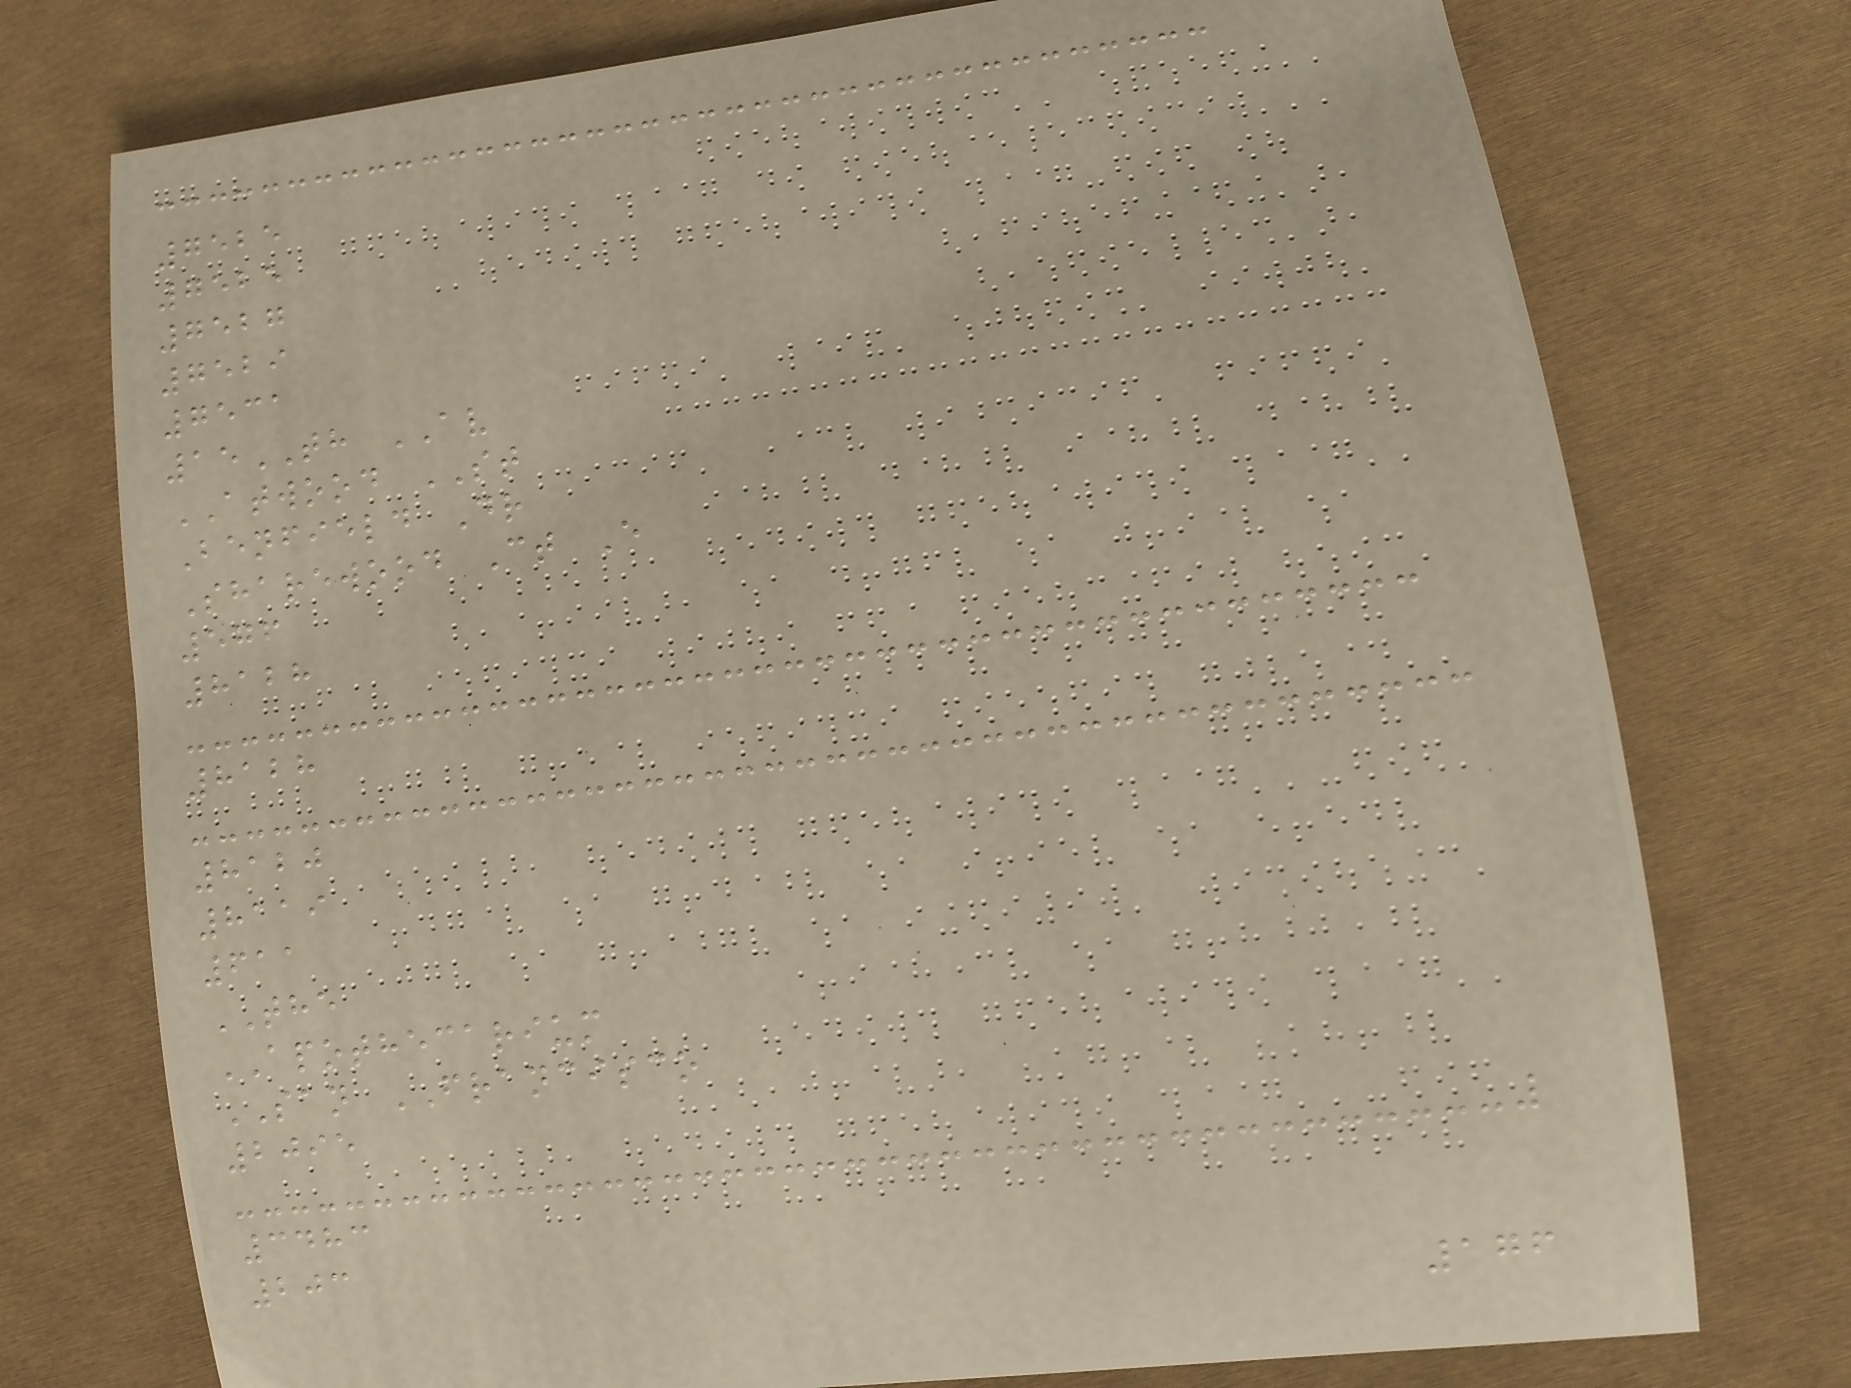7525
7525
7527
7529
7531
15TH AV
ATWOOD ST
Benfield Dr
Sharewood Ct E
576
8128
8128
8120
8119
611
THE
APOTHECARIUM
SAN FRANCISCO
2095
3483
203
176
